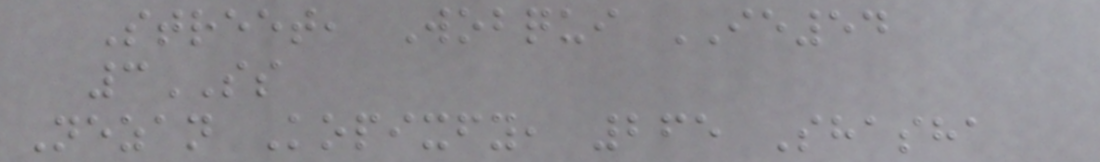Street, Wobqui IE54
3SS
Nezan Kopixfy, 265 Shasha
